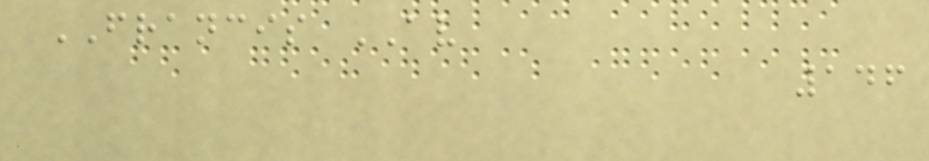FRANCIS AV
146
